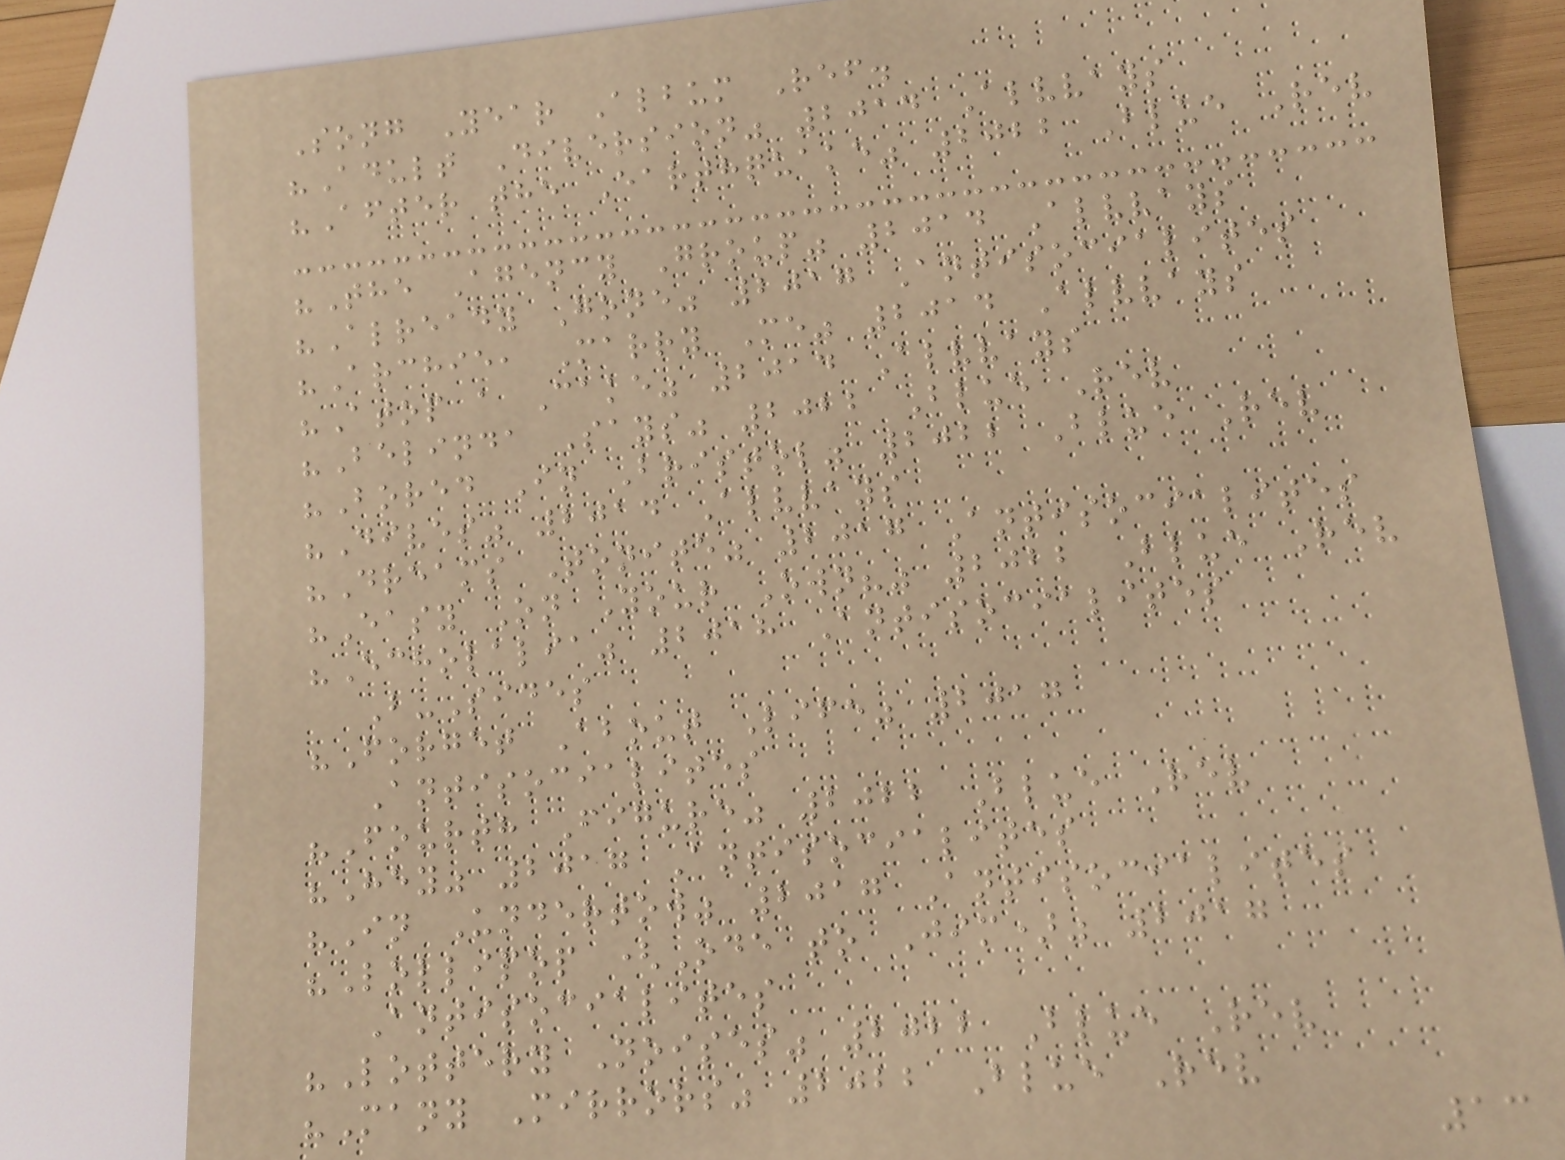Song Year Album Ref.
"Adult Diversion" 2014 Alvvays
"After the Earthquake" 2022 Blue Rev
"The Agency Group" 2014 Alvvays
"Already Gone" 2017 Antisocialites
"Archie, Marry Me" 2014 Alvvays
"Atop a Cake" 2014 Alvvays
"Belinda Says" 2022 Blue Rev
"Bored In Bristol" 2022 Blue Rev
"Dives" 2014 Alvvays
"Dreams Tonite" 2017 Antisocialites
"Easy On Your Own?" 2022 Blue Rev
"Echolalia" 2018 Antisocialites
B-Sides
"Forget About Life" 2017
Antisocialites
"Fourth Figure" 2022 Blue Rev
"Hey" 2017 Antisocialites
"In Undertow" 2017 Antisocialites
"Lollipop (Ode to Jim)" 2017
Antisocialites
"Lottery Noises" 2022 Blue Rev
"Many Mirrors" 2022 Blue Rev
13
